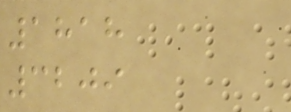1818
3209
